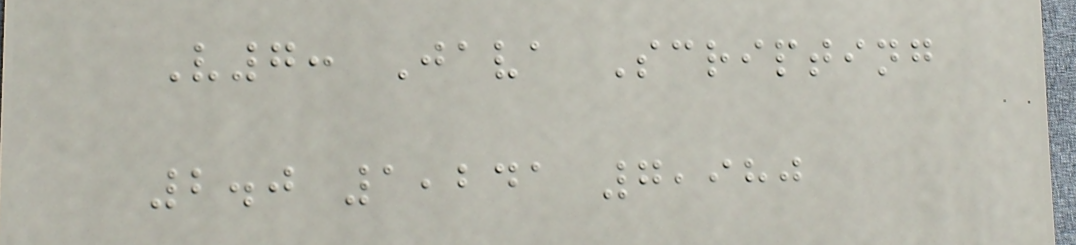V7: Java Scripting
2.0 1,241 7,980
